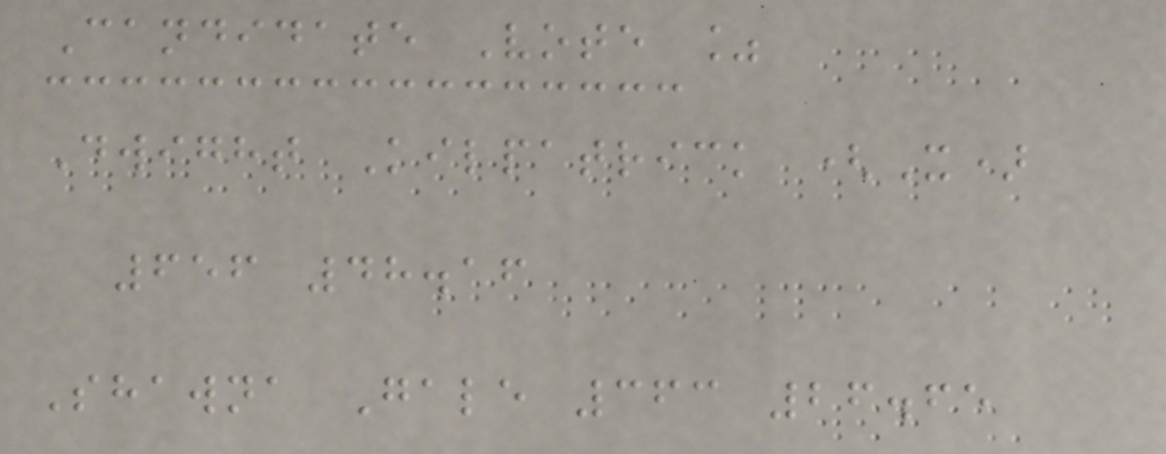Candidate Vote %
Dwight Kilpatrick (X)
656 48.16
Shawna Gale 363 26.65
